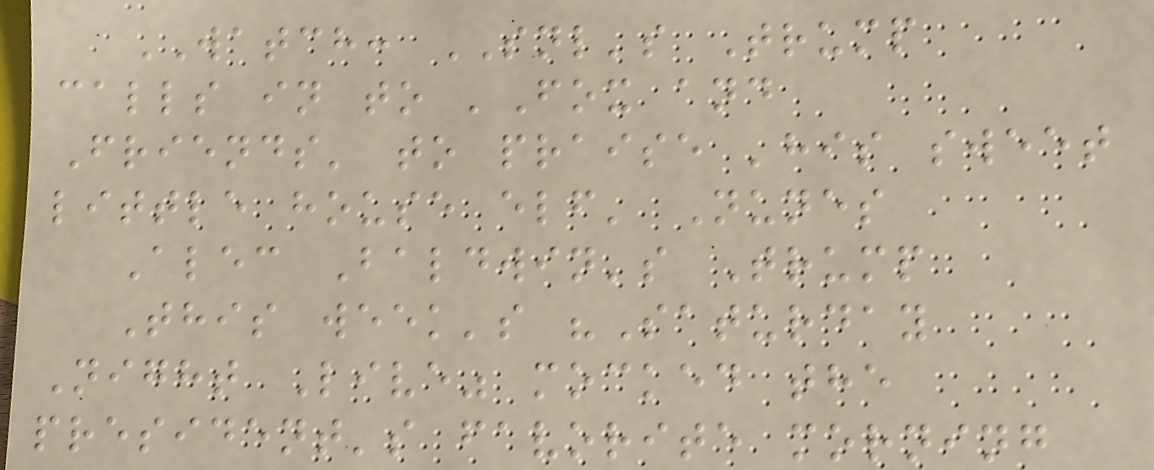WATCH: SNL's Trump
calls in to 'Fox and
Friends' to praise 'his sweet
little house elf' Nunes
Alec Baldwin's Trump
This week's "Saturday
Night Live" mocked the
president's favorite morning
